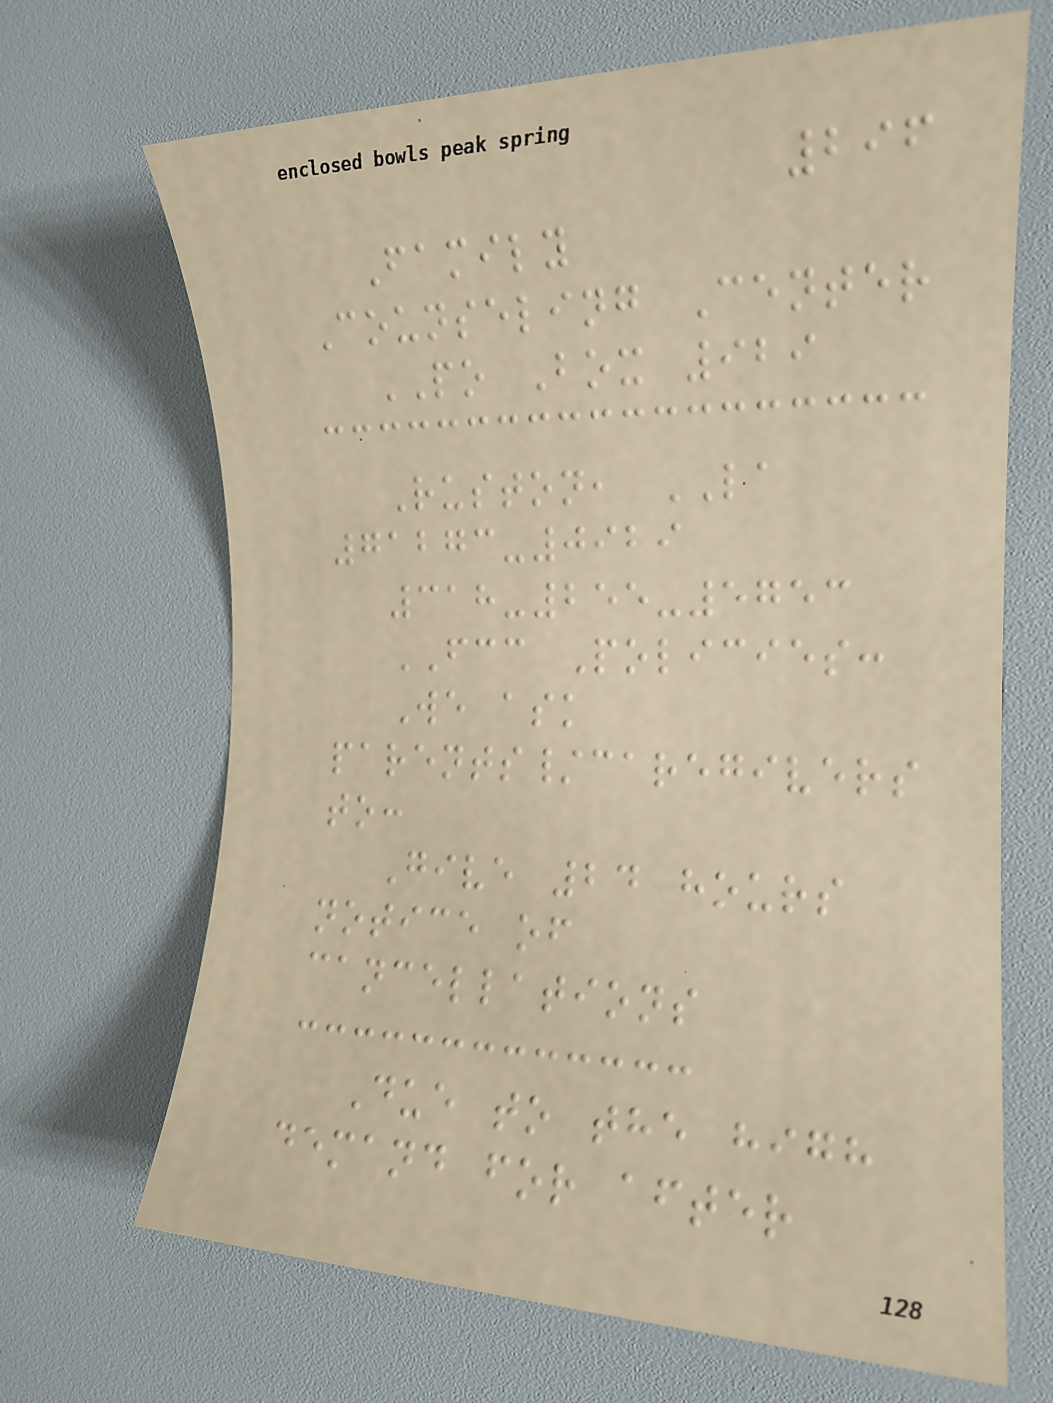296
Family
Counseling Center
PO Box 929
Ruston, LA
71273-0929
318-255-5753
FCC Policies:
We ask
parents/caregivers
to:
Give 24 hours
notice of
cancellations
Due to the high
demand for after
